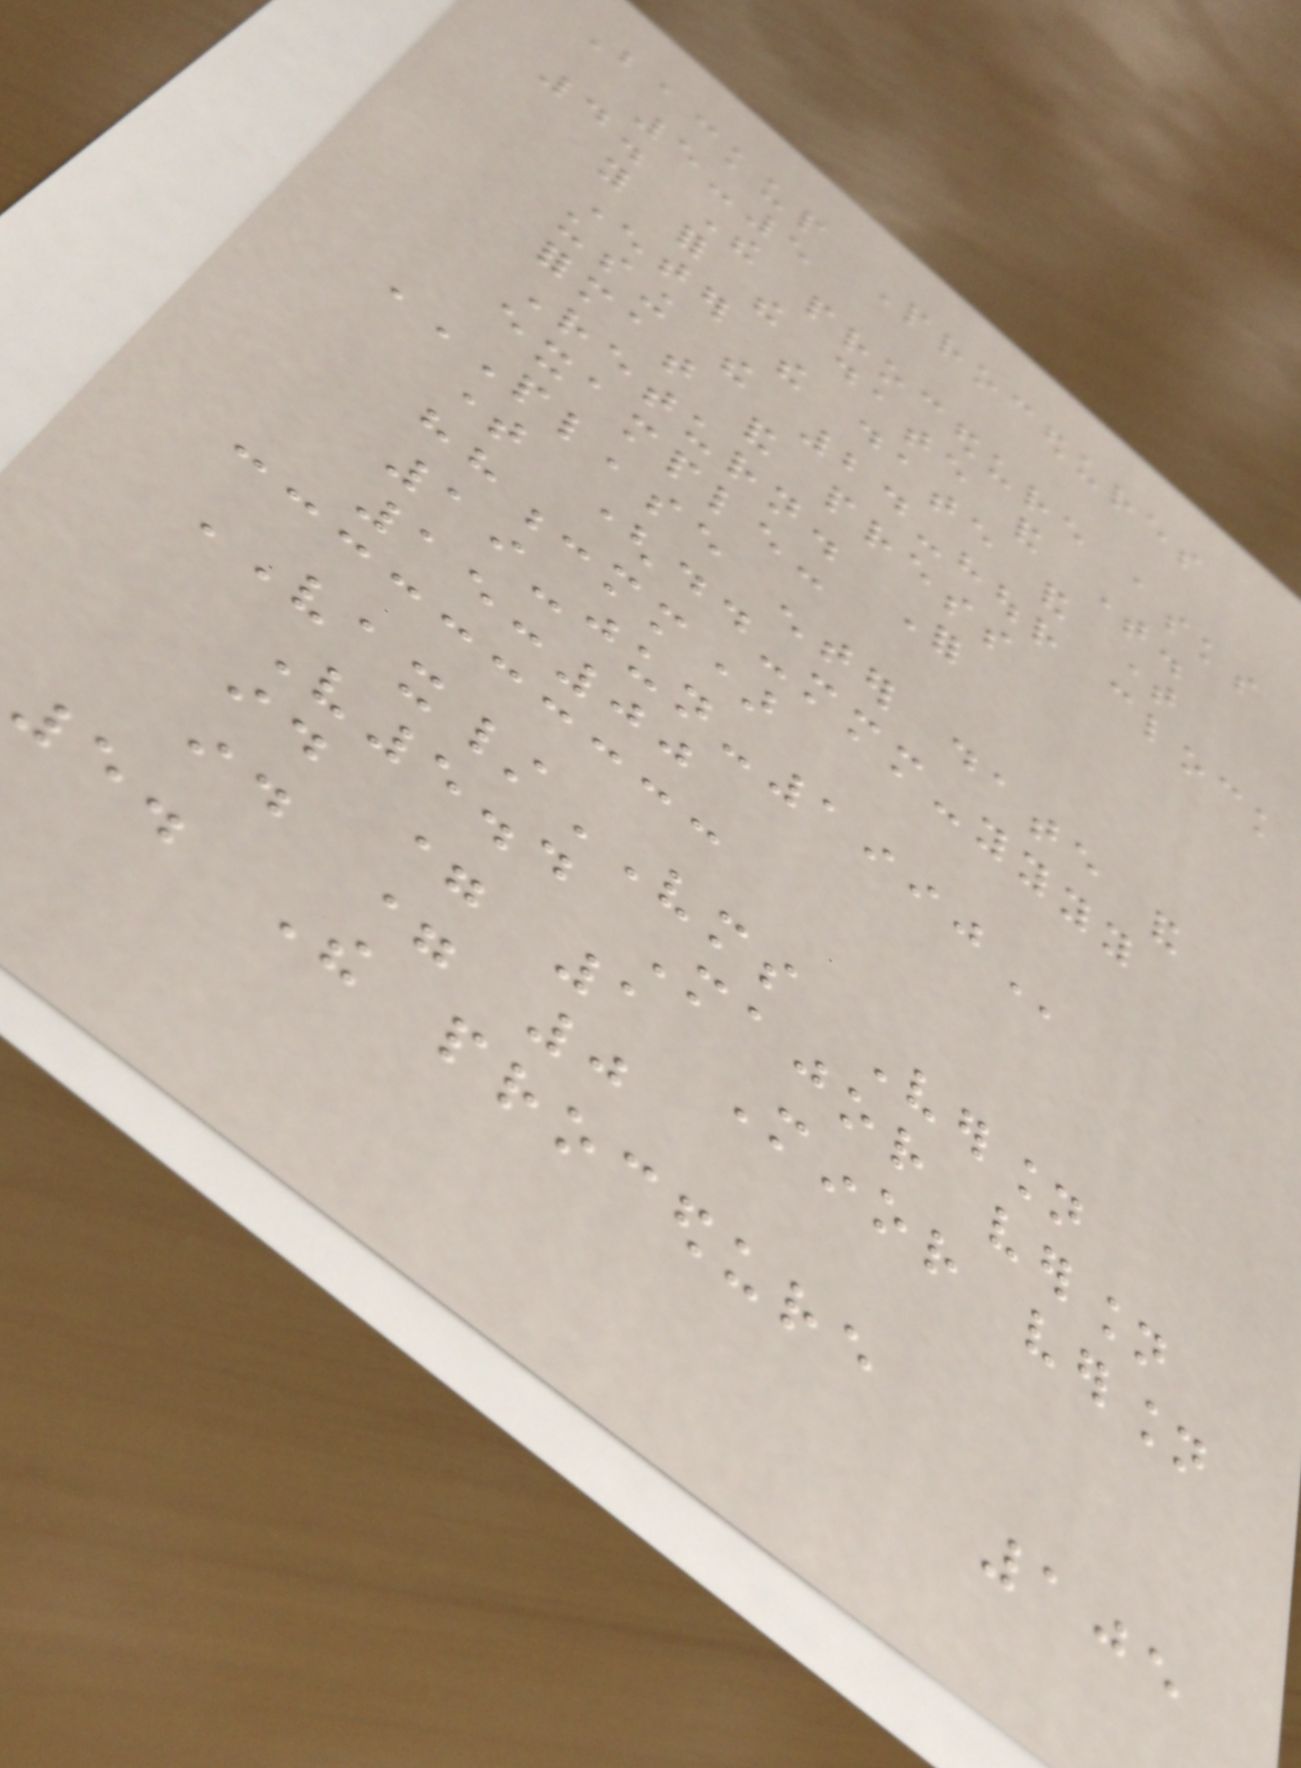Backup Procedures
5-5
4. The procedure asks
you for the date and time.
Enter the date and time
using the 24-hour clock
format and press
Return. For
example:
PLEASE ENTER DATE AND
TIME (DD-MMM-YYYY
HH:MM)
19-JUN-1990
15:00
VAX/VMS Version
V5.4 Major version
id = 1 Minor version
id = 0
5. The procedure
105
